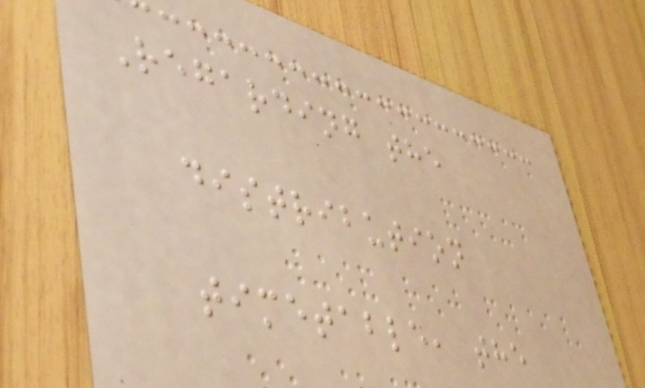Regarding the
distribution
timetable, the
